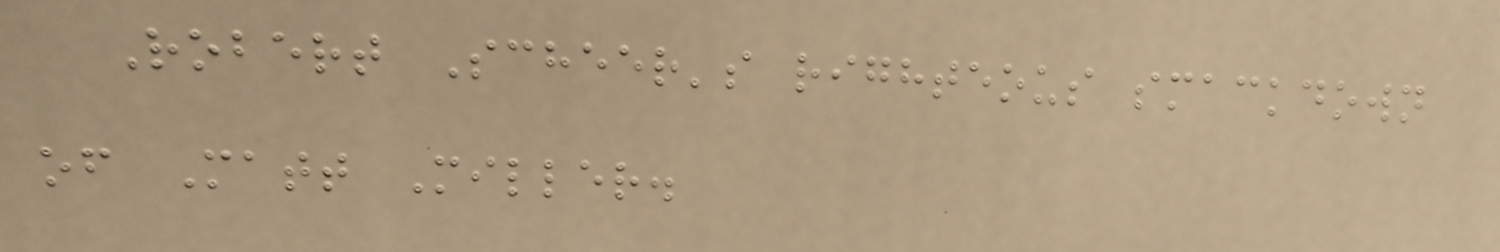Robert Scheer's righteous smackdown
of Matt Miller.
